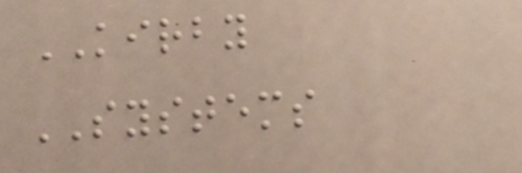KIRBY
SYSTEMS
